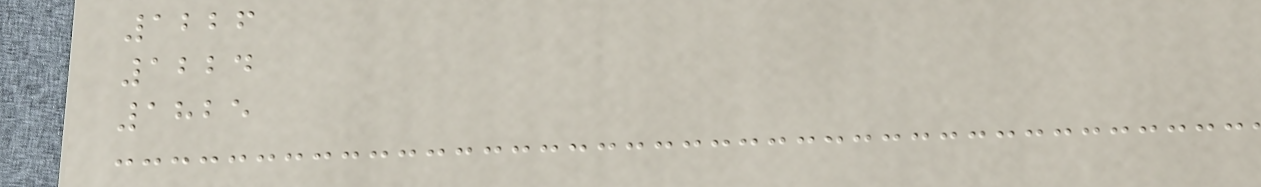1226
1224
1825
